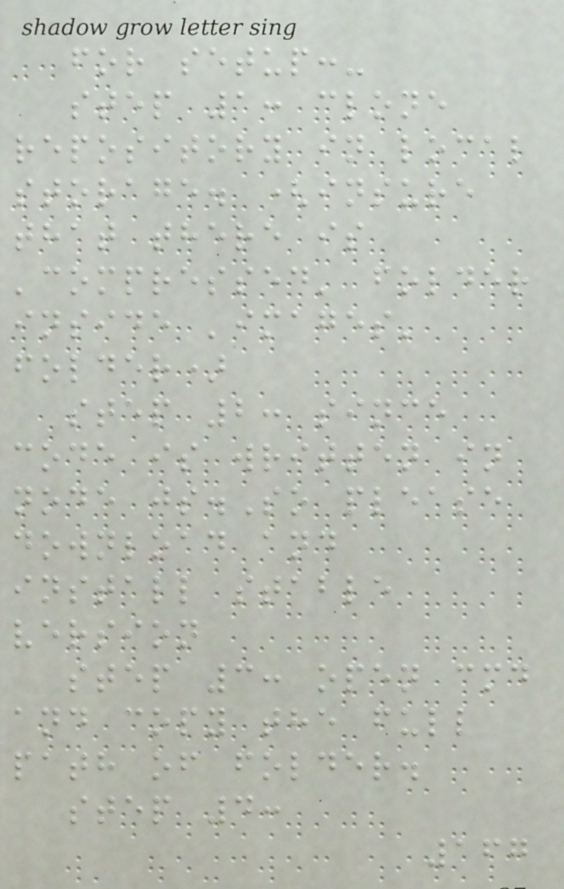for setup:-
step 1: clone
repository in local
storage. (insure
that there is
'compressed' folder
inside 'images'
folder)
step 2: since
code is written in
node js.So please
download and
install stable
version
step 3: open cmd
and copy the full
path of folder.
step 4:
167
